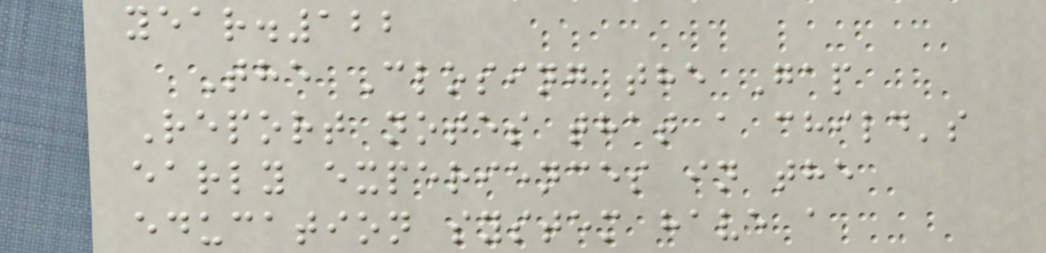year.122
The Closing the Gap
Report notes that a child's
early experiences in the
education system have a
